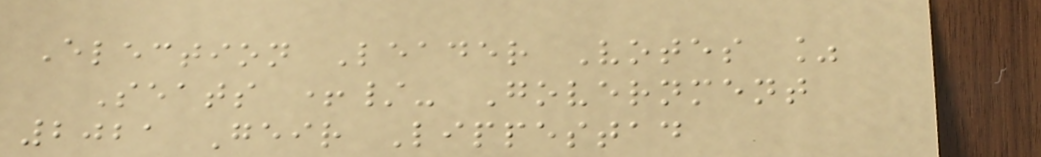Election Leader Votes %
Seats +/- Government
2021 Geir Lippestad
